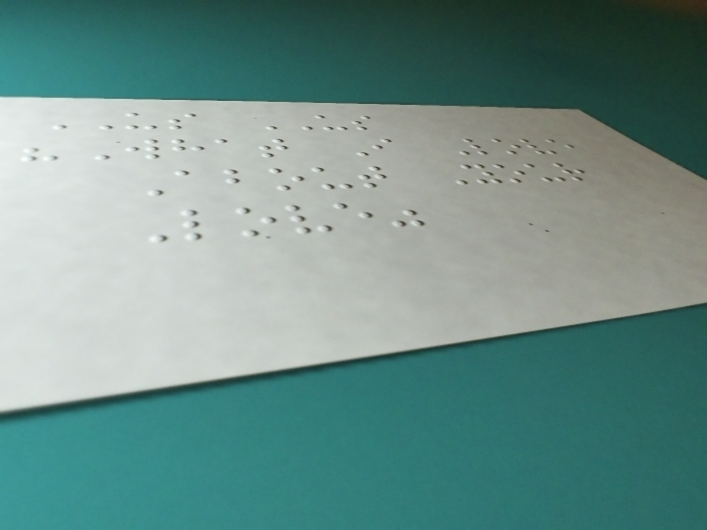US US
"What I Love
About Your
Love"
